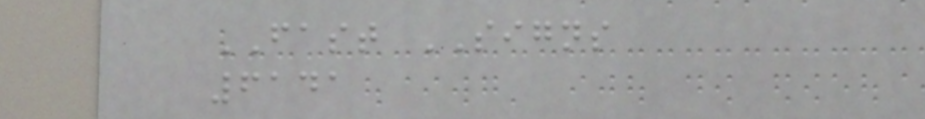FAST SIGNS
6141
